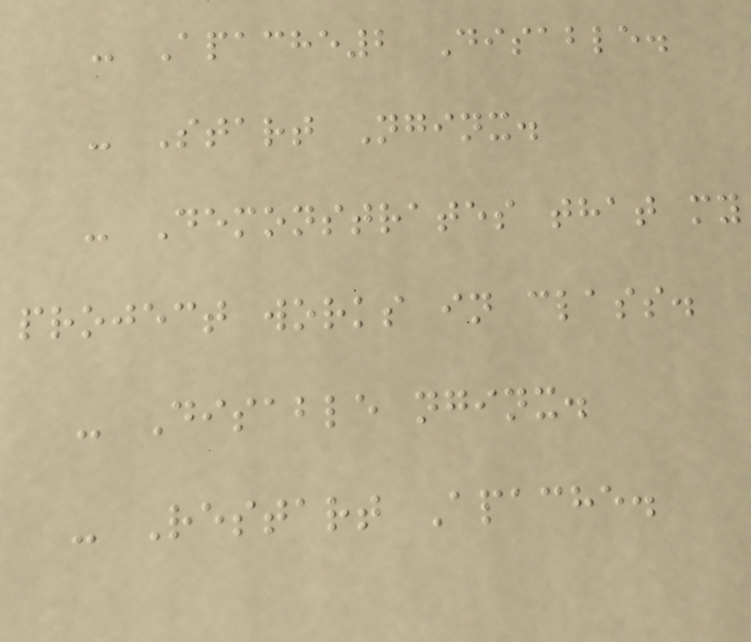- Apache2 Disable.
- Start Nginx.
- Demonstrates that my
project works in class.
- Disable nginx.
- Restart Apache.
